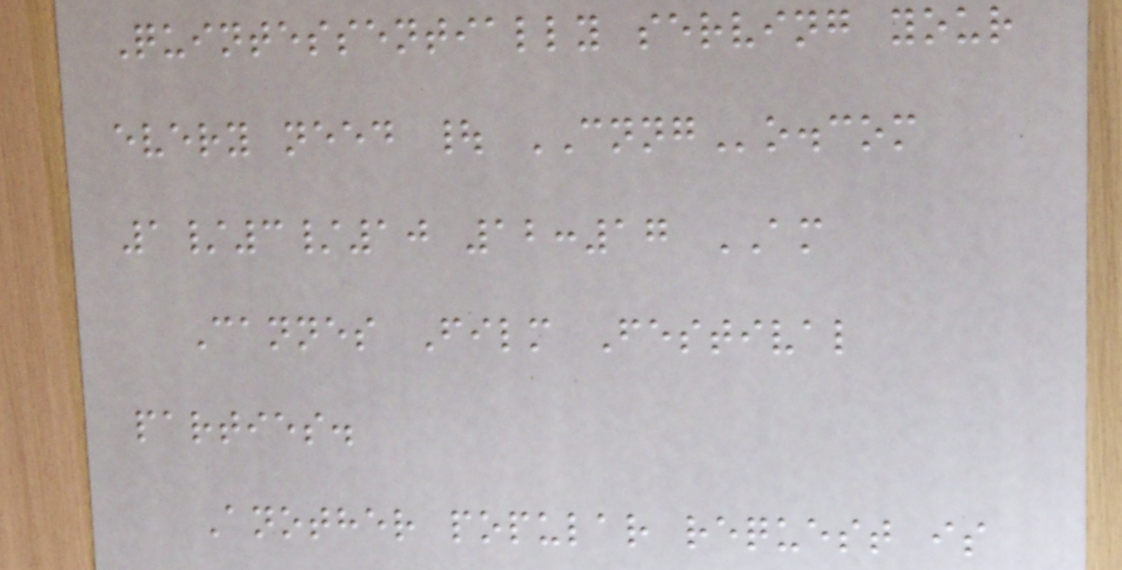Quintessentially serving your
every need | CNNGo.com
1/3/10 12:17 AM
Cannes Film Festival
parties.
Another popular request is
